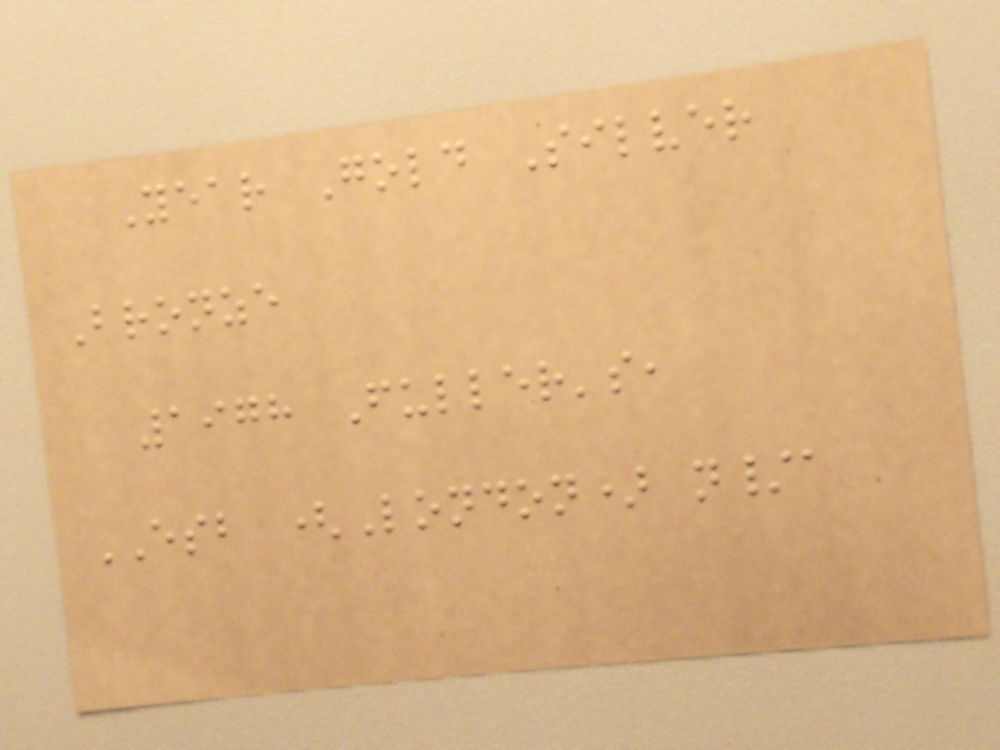Year Gold Silver
Bronze
1978 Fuller's,
ESB (London) n/a
